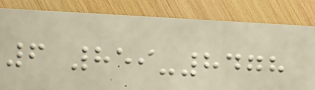6 859-8478
